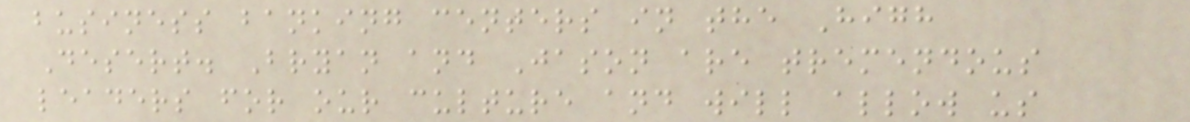business banking centers in the High
Desert. Bryan and Jason are tremendous
leaders for our culture and will allow us
